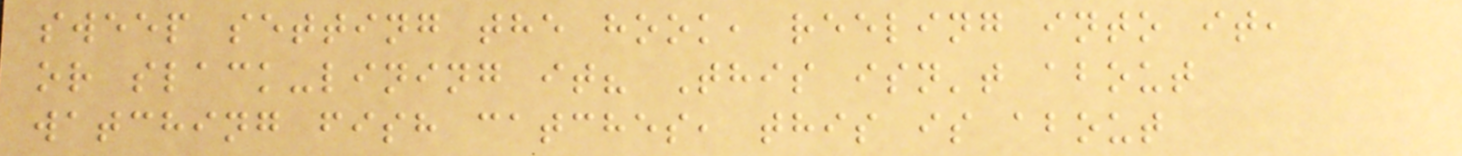sweep setting the hook, reeling into it,
or slack-lining it? This isn't about
watching fish catches, this is about
